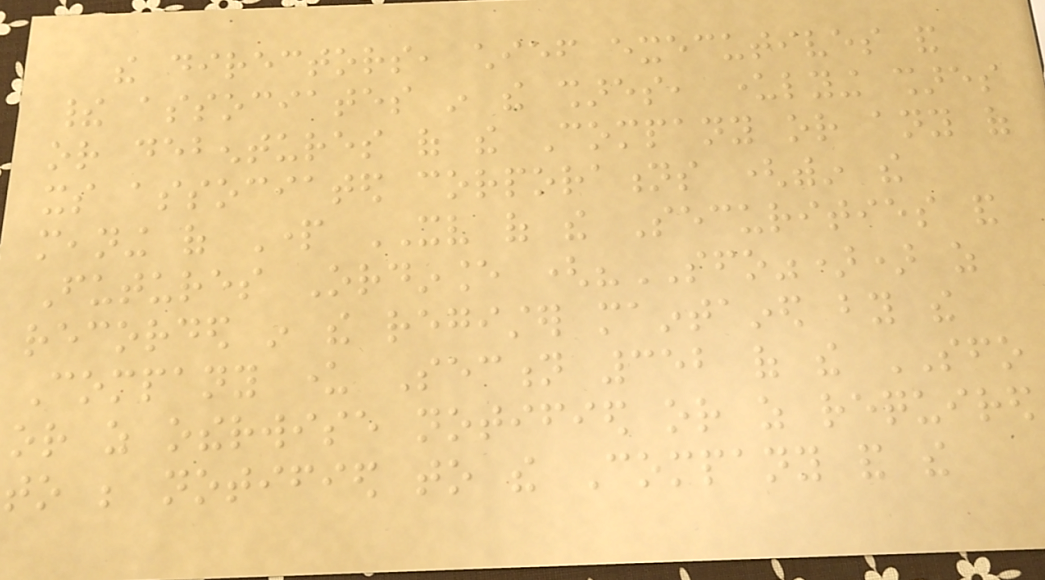the directors, chief executives and
their associates in the shares, underlying shares
or debentures of the Company or any of
its associated corporations (within the
meaning of Part XV of the Securities and
Futures Ordinance ("SFO")) as
recorded in the register maintained by the
Company under Section 352 of the SFO
or as otherwise notified or as required
to be notified to the Company and the
